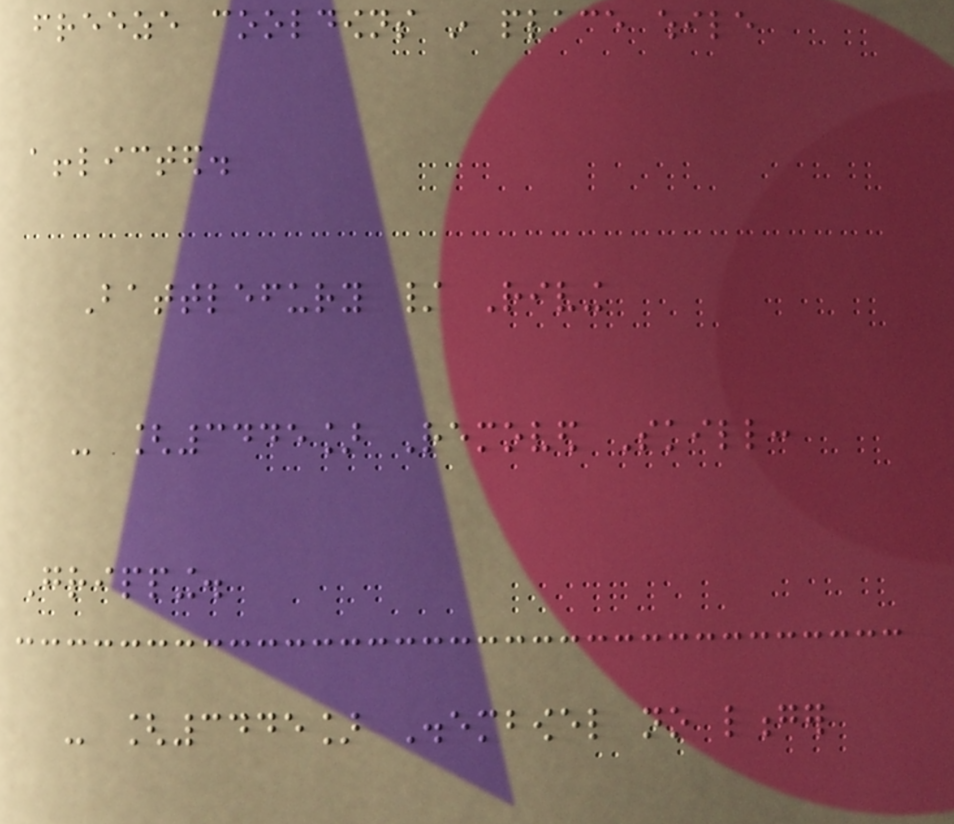freeze cooldowns in place while
afflicted.
Battlefury / Riving
- [3445] Removed Skill:
Gripping.
- [3445] Disembowel no longer
